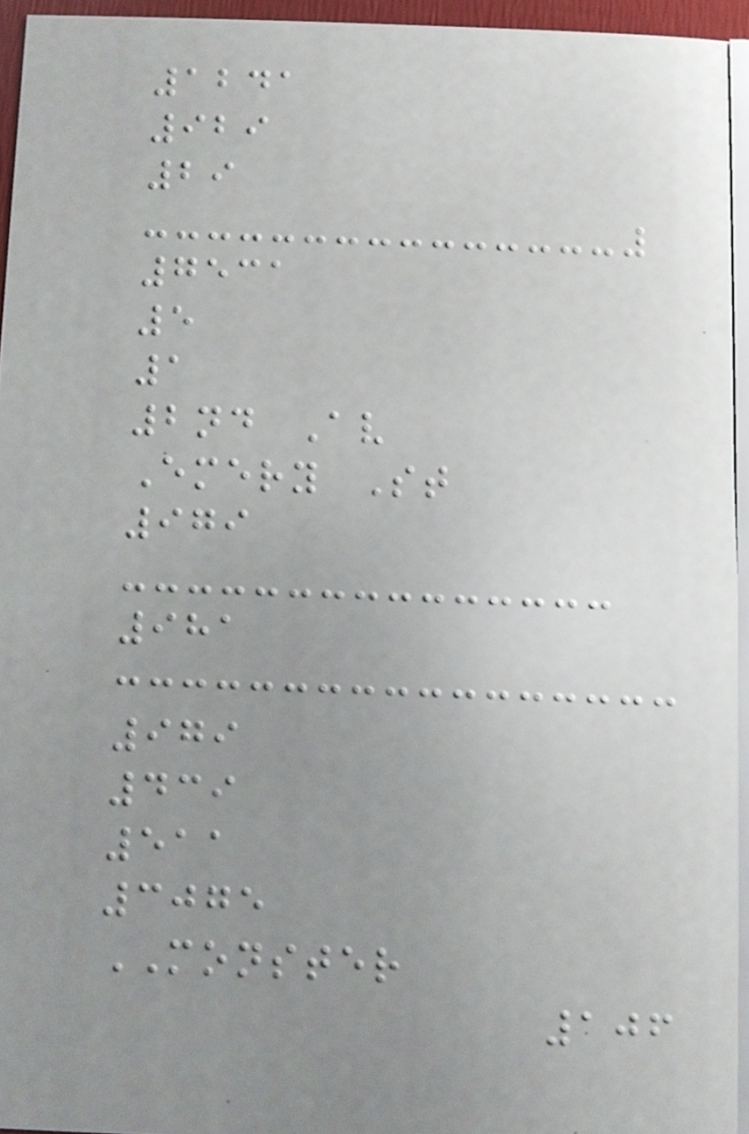1241
929
29
7531
5
1
2nd Av
Emery St
979
981
979
439
511
3075
MONSTER
106
